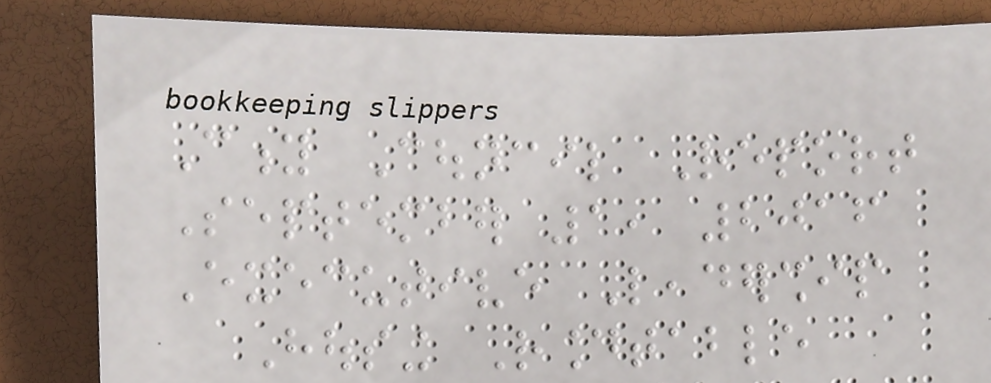City Council Report
September 1, 2016
Executive Leadership
Housing Roundtable
